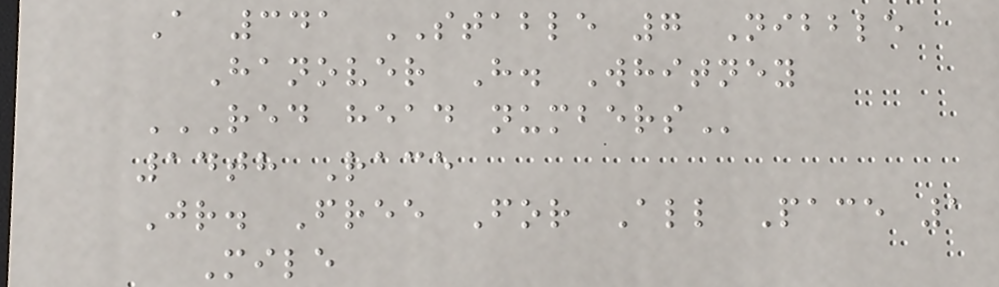A 341 STABLE 7 Nibble
Hanover H. Whitney
RED HEAD NUMBERS
14th Race
Jr. Free For All Pace 1
Mile
